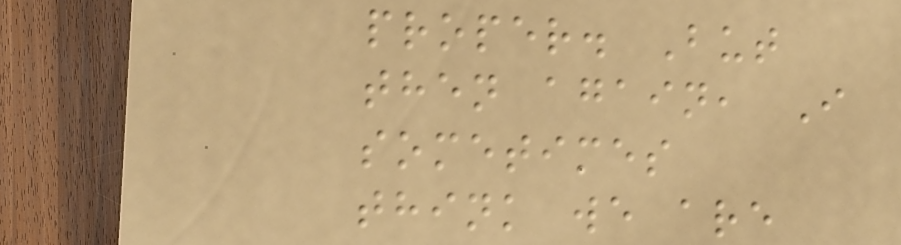proper. But
then again, I
sometimes
think we are
